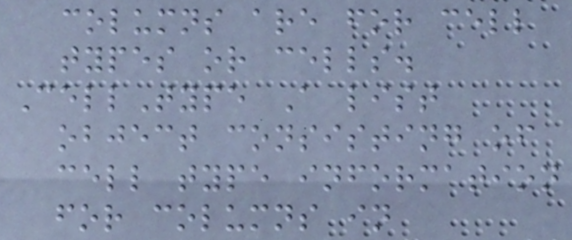columns are for cell
types or cells.
CellType A list
object consisting of
cell type information
for columns in
